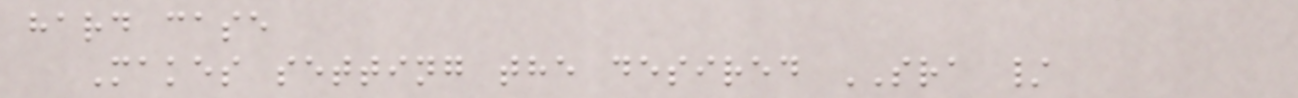hard case
Makes setting the desired SRA /
